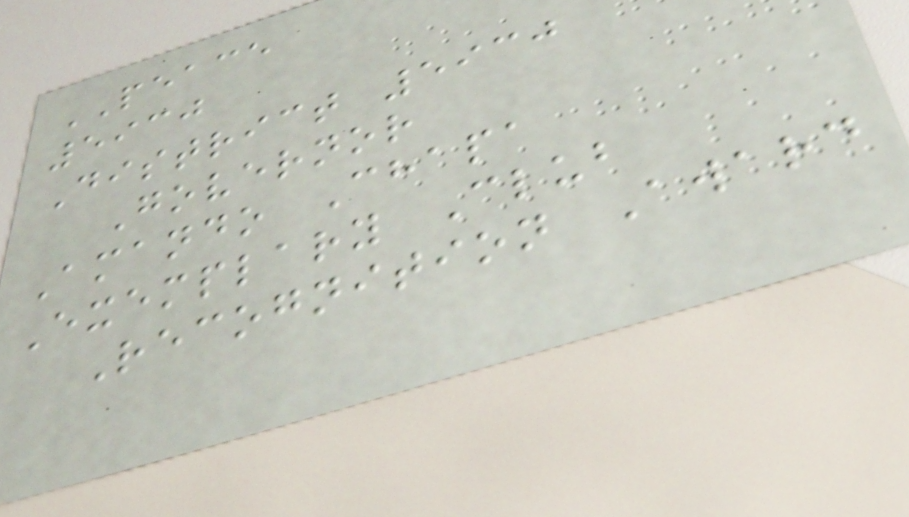PEACE
5930
District 5930
Governor
Amando Chapa
Exemplary Club
Recognition Award
